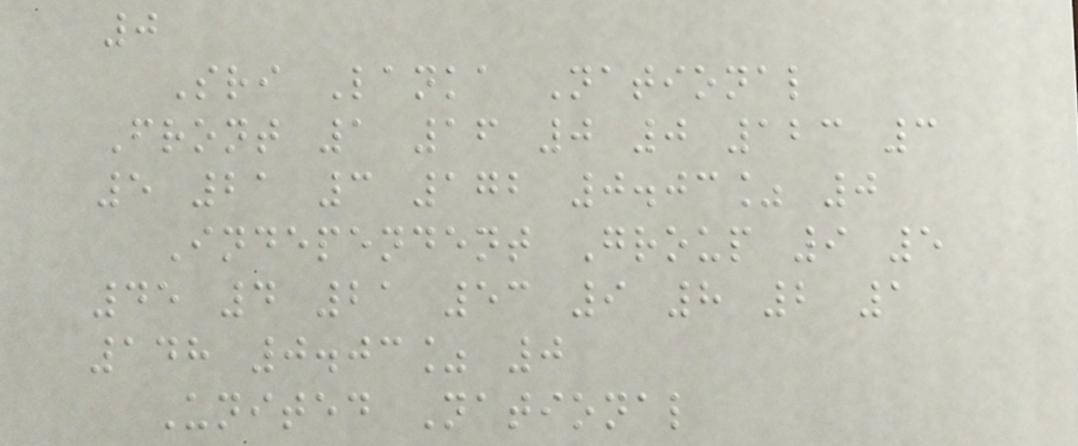0
Sri Lanka National
Front 1 16 0 0 123 3
5 21 3 172 0.03% 0
Independent Group 9 5
45 4 21 53 9 8 2 1
148 0.03% 0
United National
